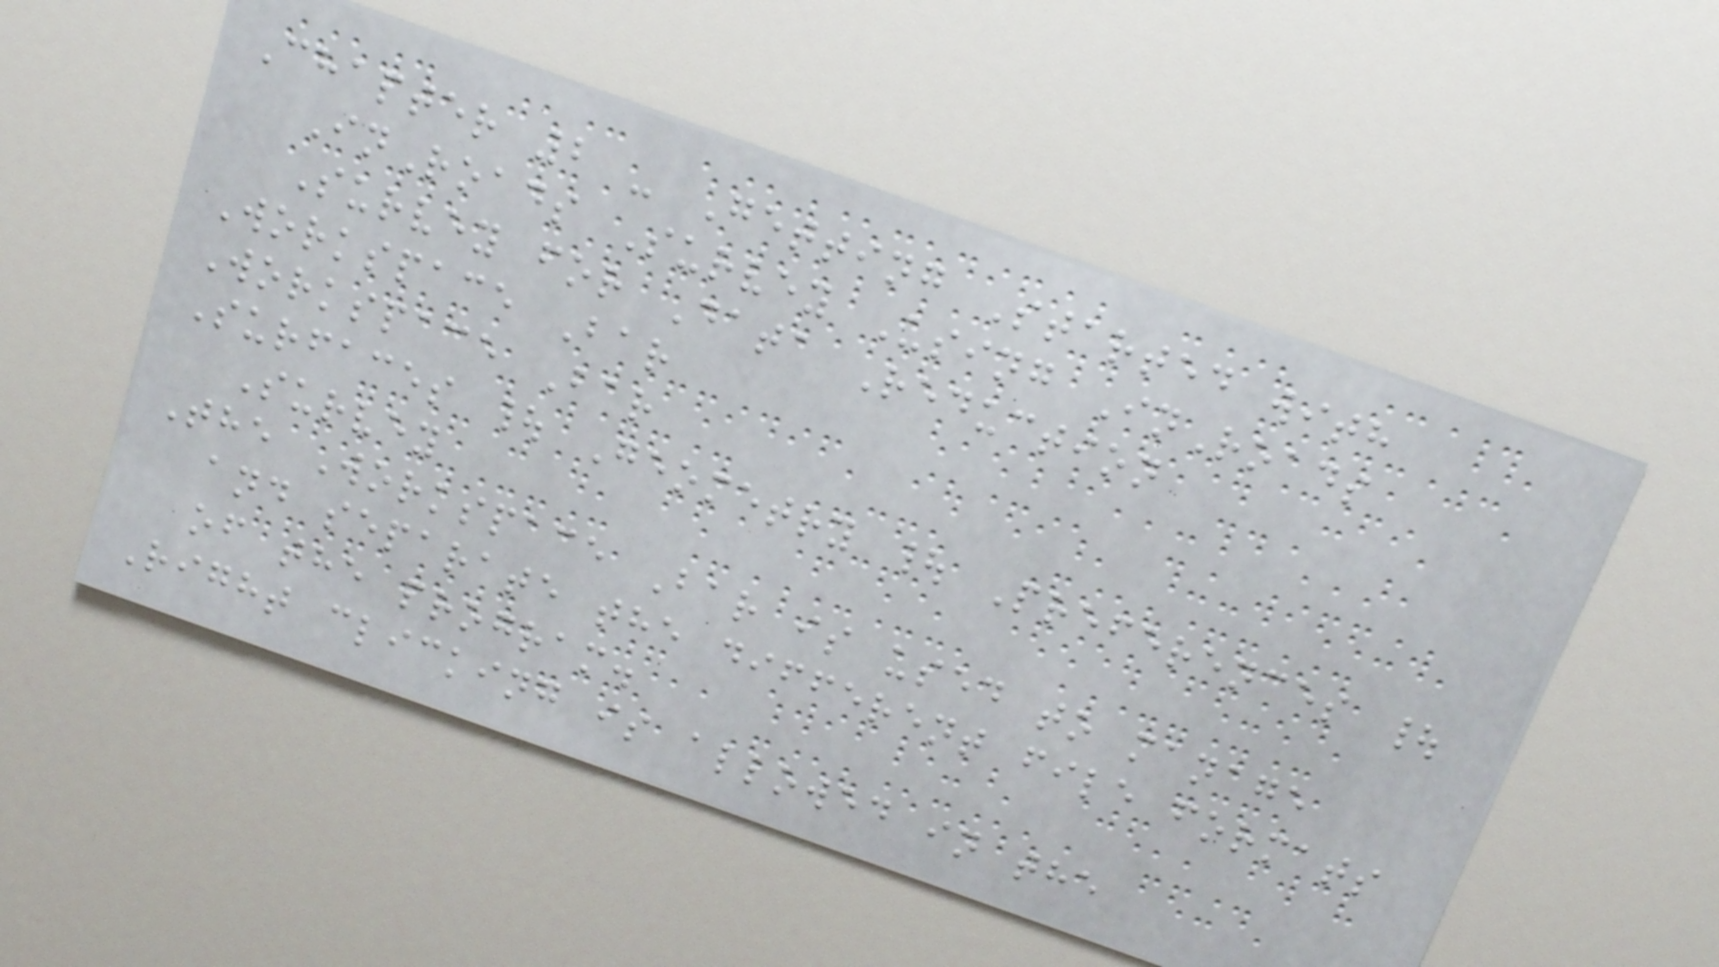Chapter 2 - Getting Started with
InRoads Survey Using InRoads
Survey for Data Reduction
Workspace Bar
Workspace Bar
Surfaces | Geometry | Preferences |
Survey
The Workspace Bar is used to manage
and separate the different file formats
of the program.
Right clicking is allowed in the
